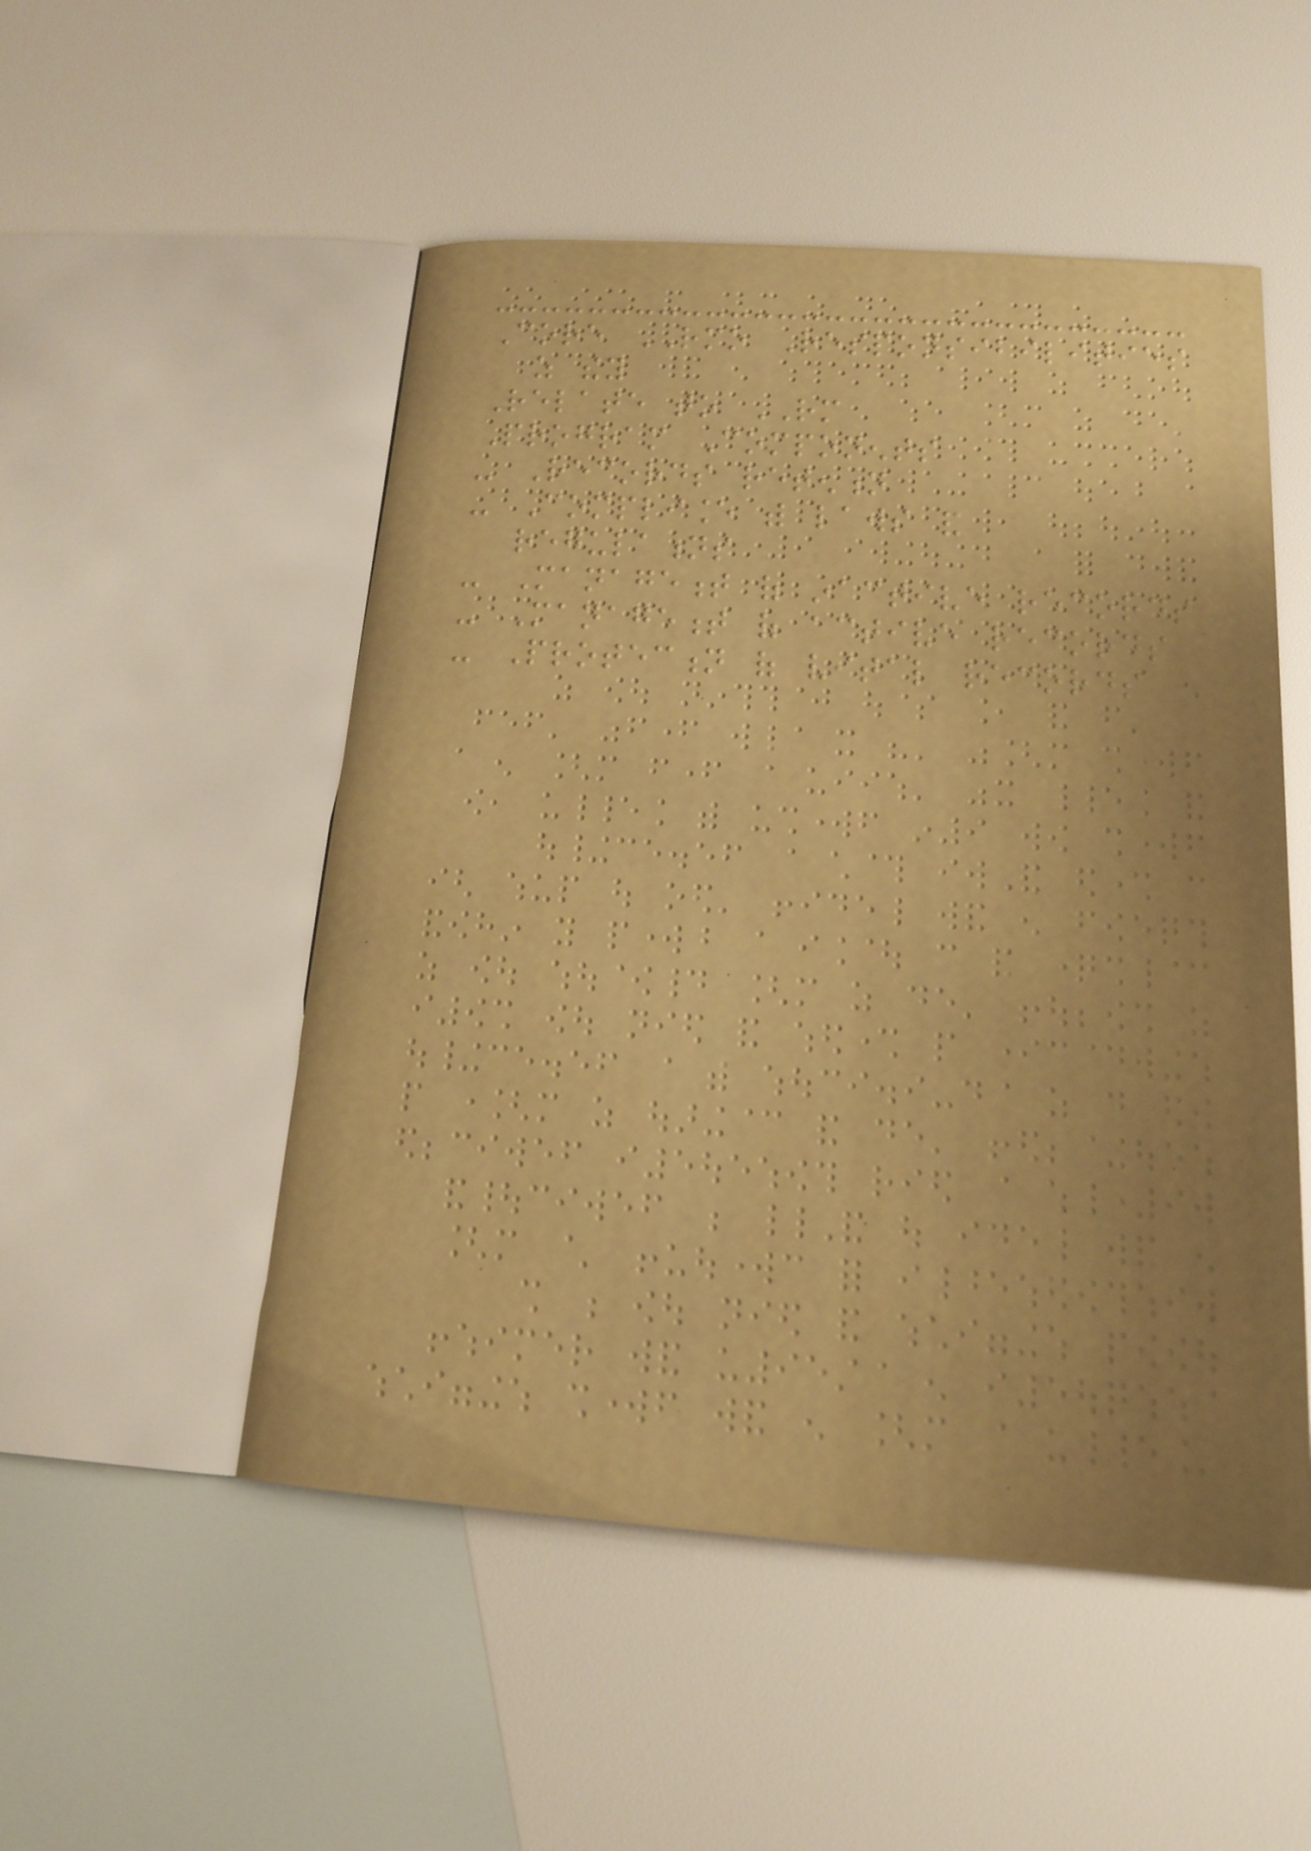Core RMO Responsibilities
as they
Relate to RM
Program Components
- Records retention
- Compliance with laws and
regulations
- Management of inactive records
- Management of active records
- Protection of vital records
